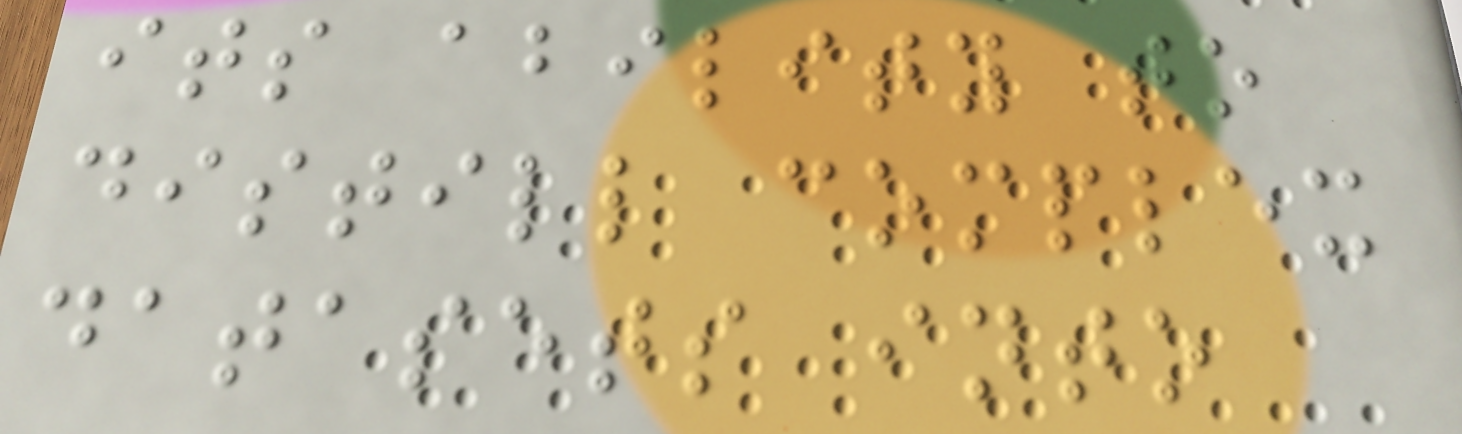its ability to
distill complex
datasets into
